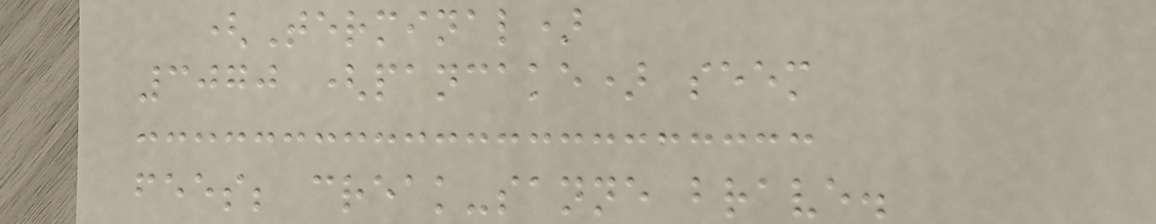(Terminal)
3070 (pancake) seem
fees; creak-sanne brave.
